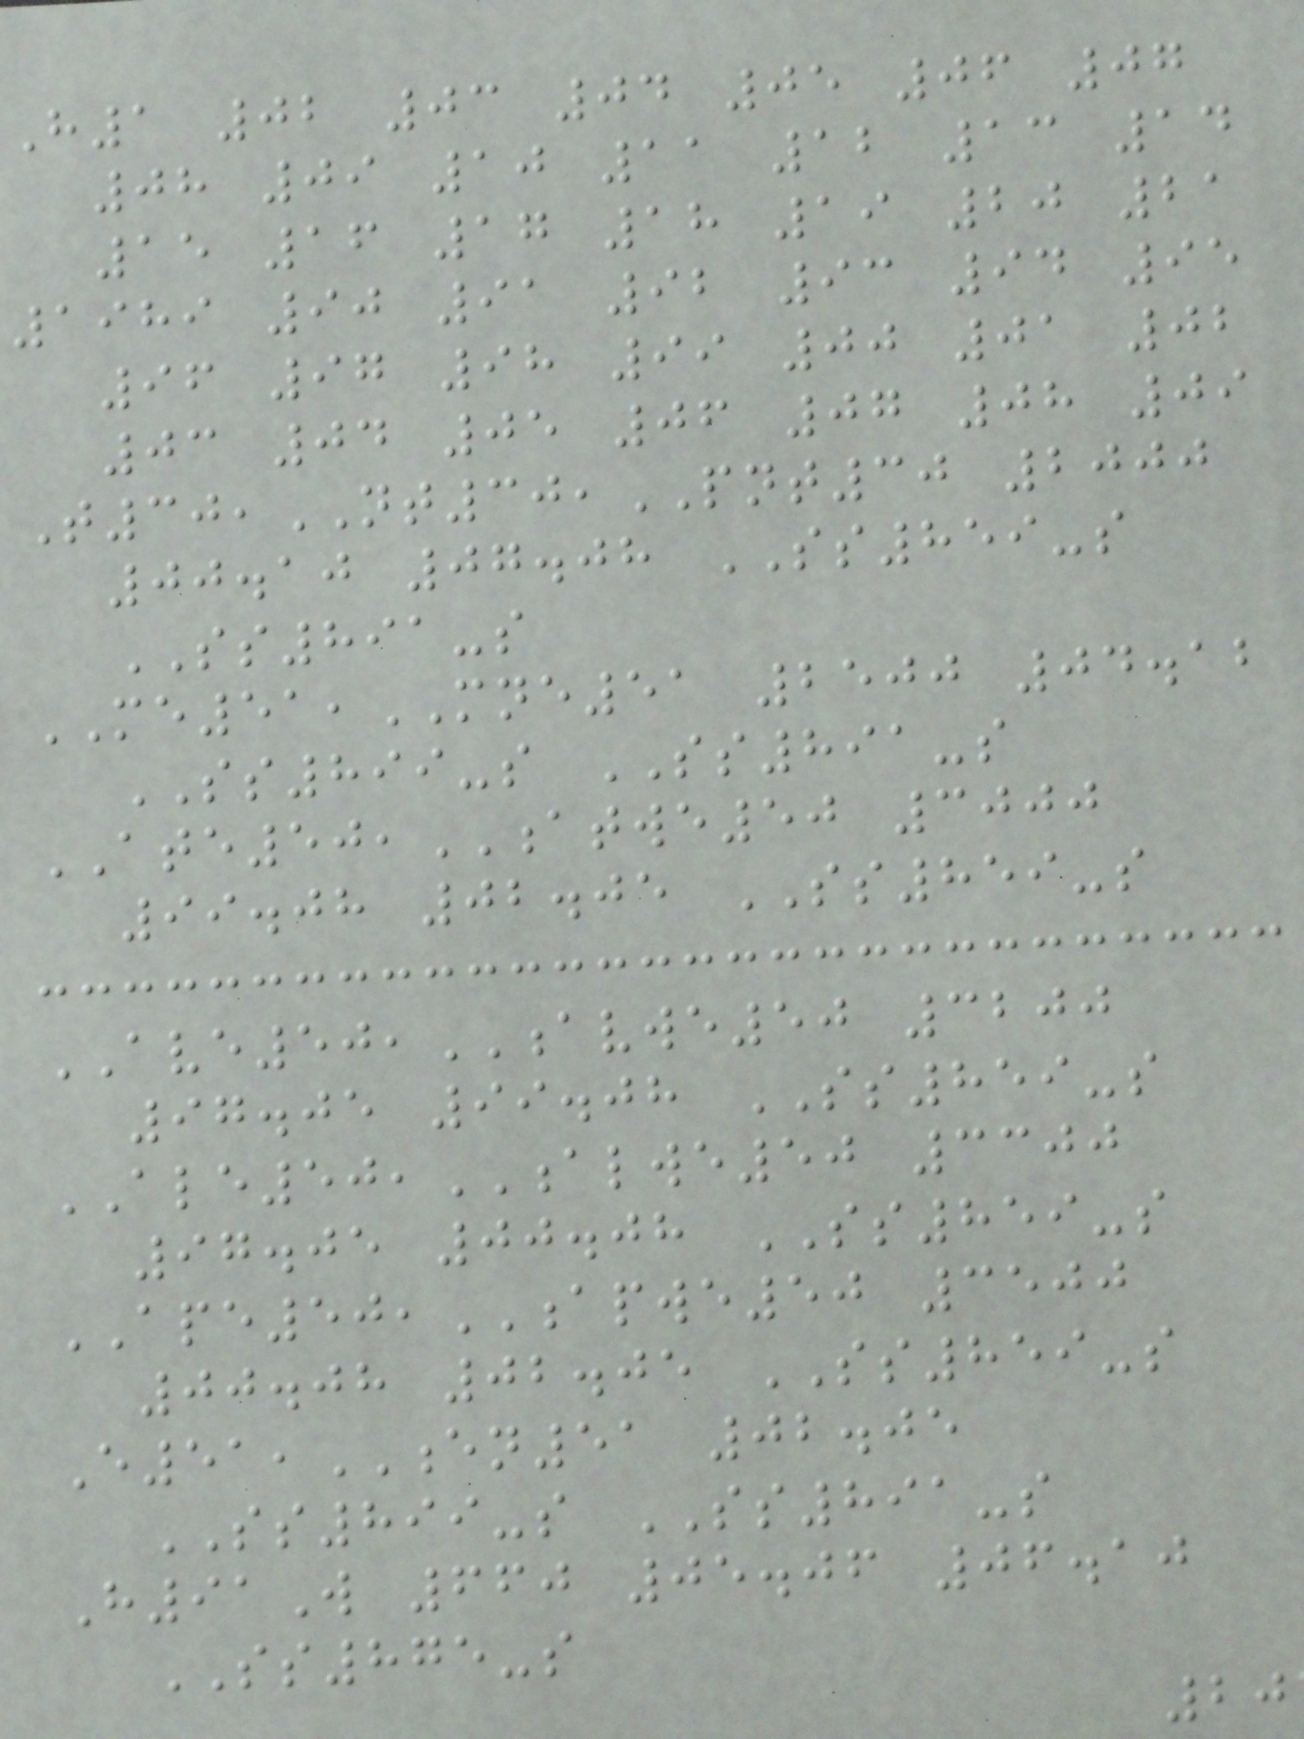H1 02 03 04 05 06 07
08 09 10 11 12 13 14
15 16 17 18 19 20 21
1989 90 91 92 93 94 95
96 97 98 99 00 01 02
03 04 05 06 07 08 09
T30,NT30,PNT30 2000
00.10 07.08 SS859-s
SS891-s
ME51,MNE51 2500 04.12
SS899-s SS891-s
ATE50,ATWE50 3000
99.08 02.05 SS859-s
AVE50,AVWE50 3200
97.05 99.08 SS859-s
ALE50,ALWE50 3300
97.05 00.08 SS859-s
APE50,APWE50 3500
00.08 02.05 SS859-s
E51,EN51 02.05
SS899-s SS891-s
H91W 660 05.06 06.10
SS875-s
